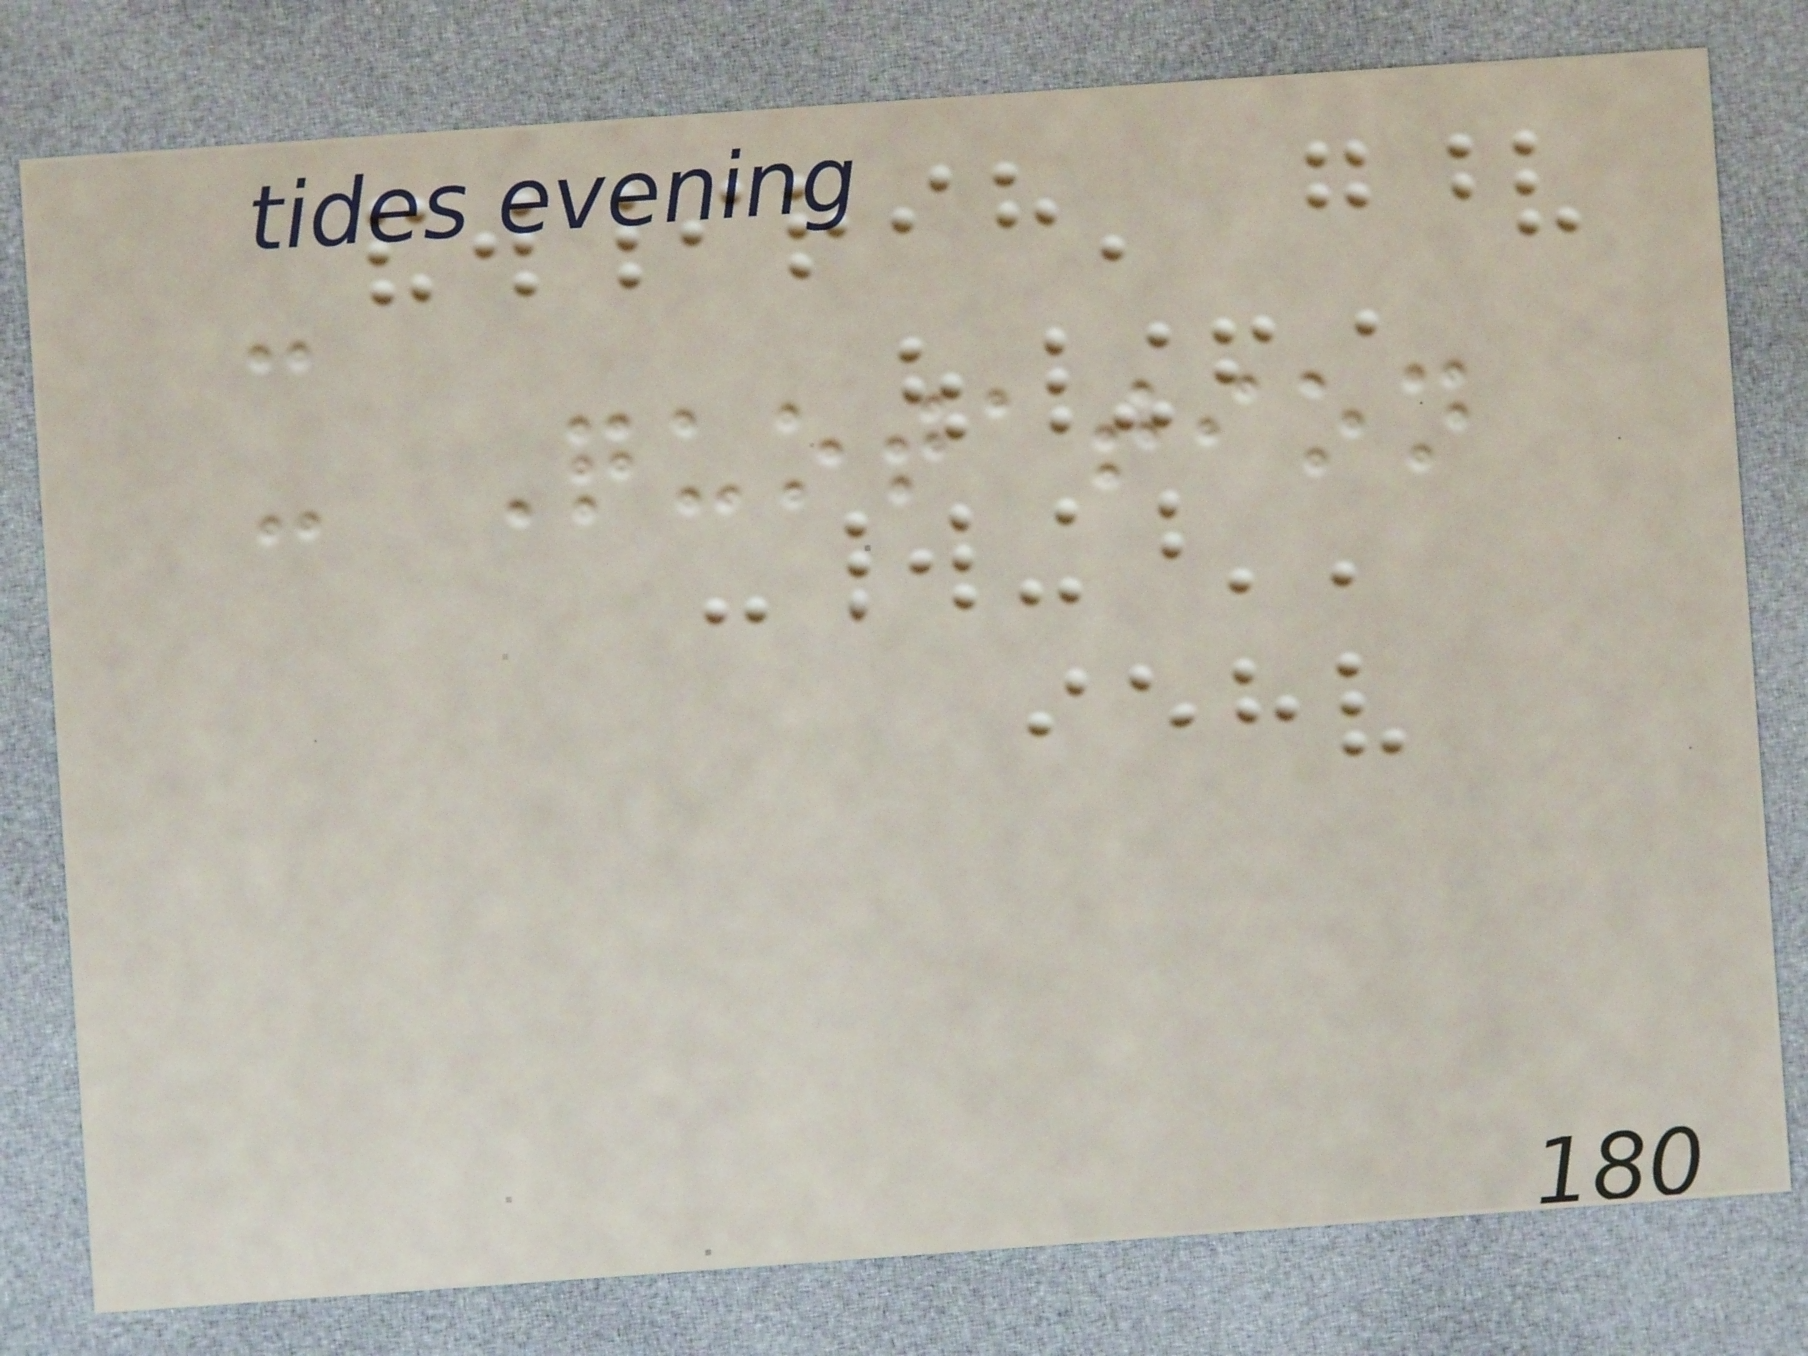-
- Quotation
